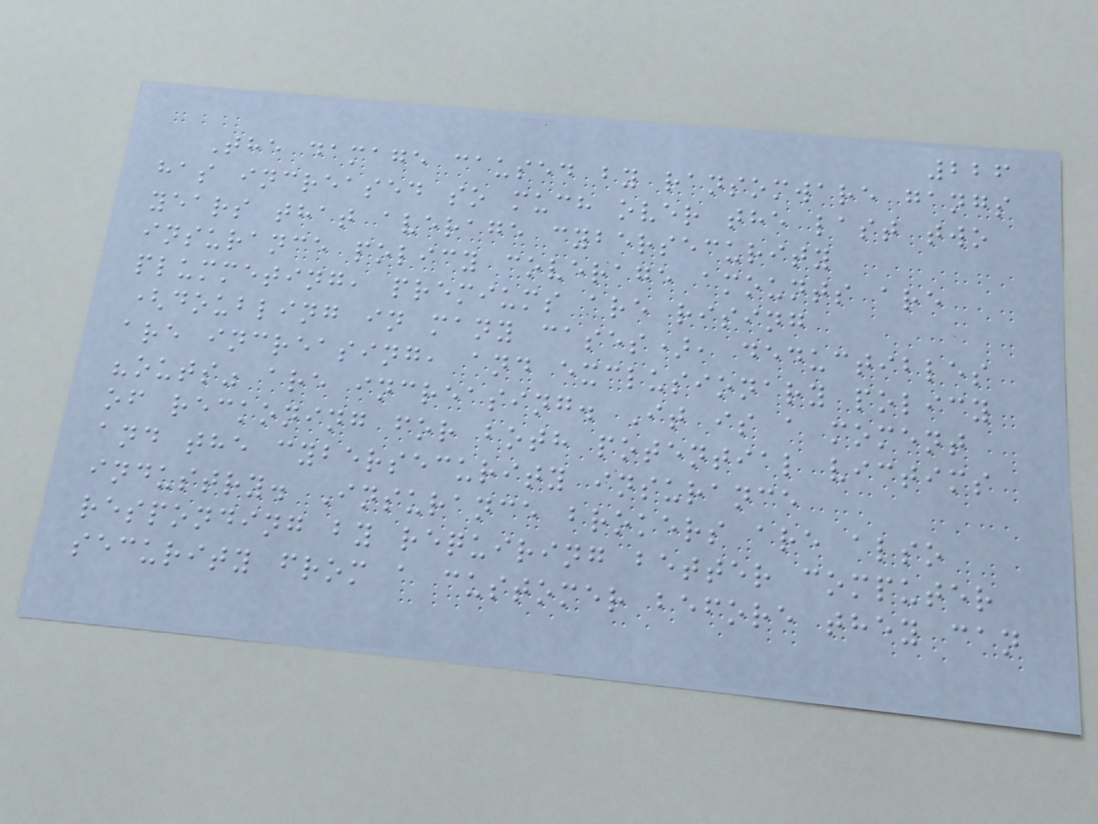226
The damage caused by ransomware gangs
has increased so much over the last two
years that average cybersecurity
insurance policy coverage amounts are
plummeting, premiums are rising
(doubling in many cases), deductibles
are increasing, and exclusionary policy
"outs" are increasing. It is a moment
of reckoning for both potential victims
and the cybersecurity insurance
industry. Insurance brokers are also
responding by requiring better computer
security from a customer before they can
